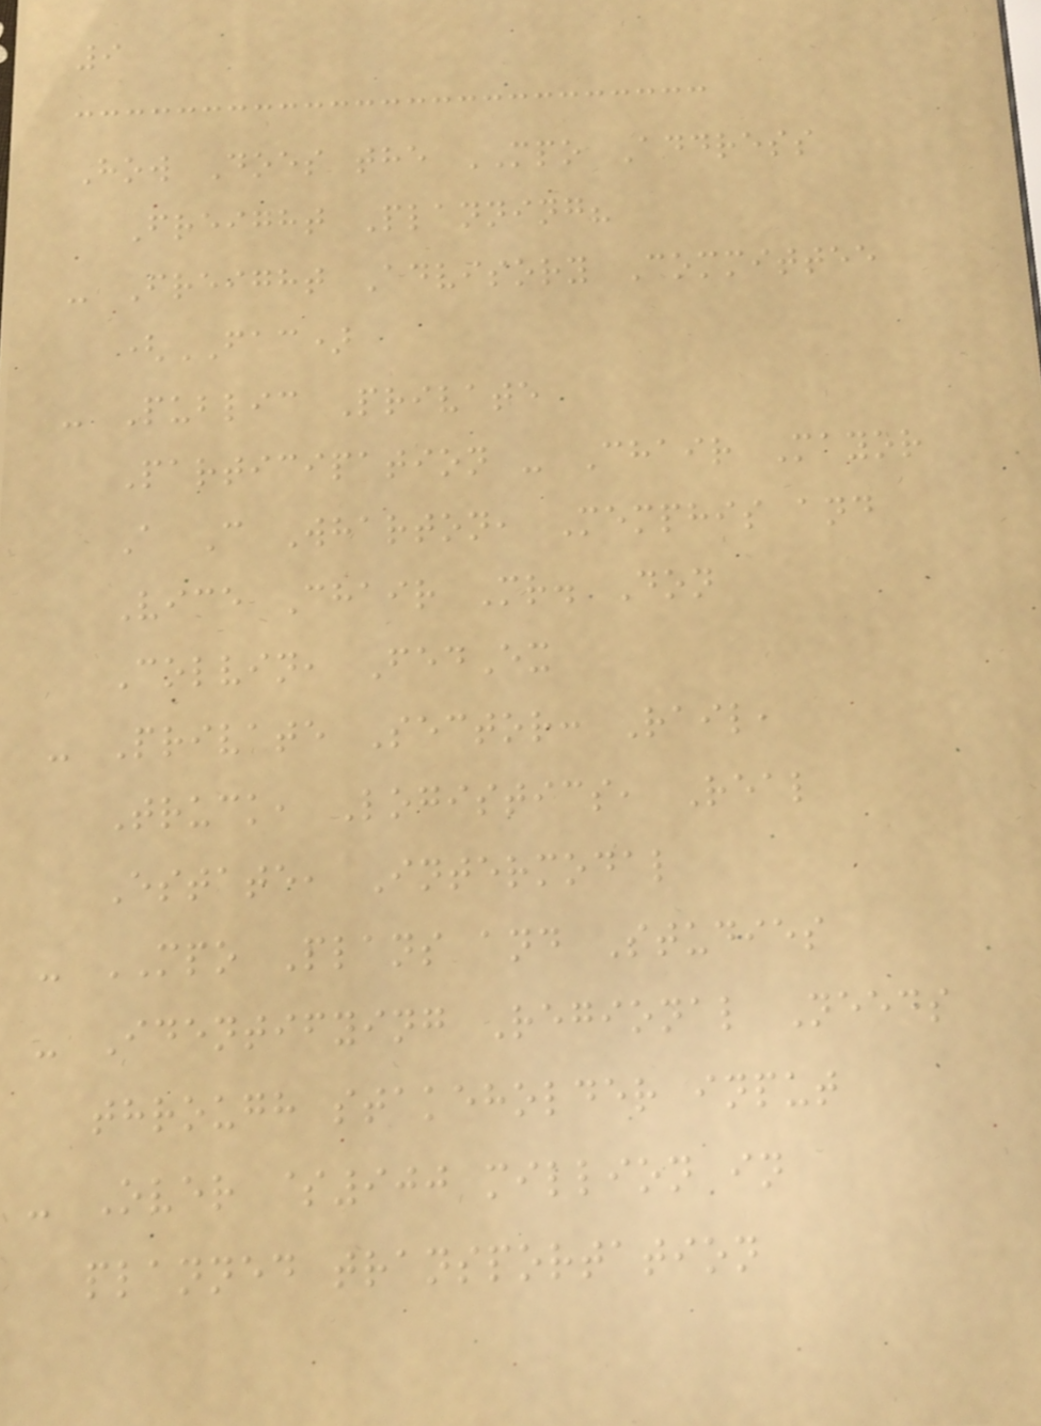9
How Does the MPO Address
Freight Planning?
- Freight Advisory Committee
(FAC)
- Public Private
Participation - Chair Mayor
A C Wharton, Memphis and
Vice Chair Mr. Don
Colvin, FedEx
- Private Sector: Rail,
Truck, Logistics, Real
Estate, Intermodal
- MPO Plans and Studies
- Identifying Regional Needs
through stakeholder input
- Over $900 million in
planned transportation
